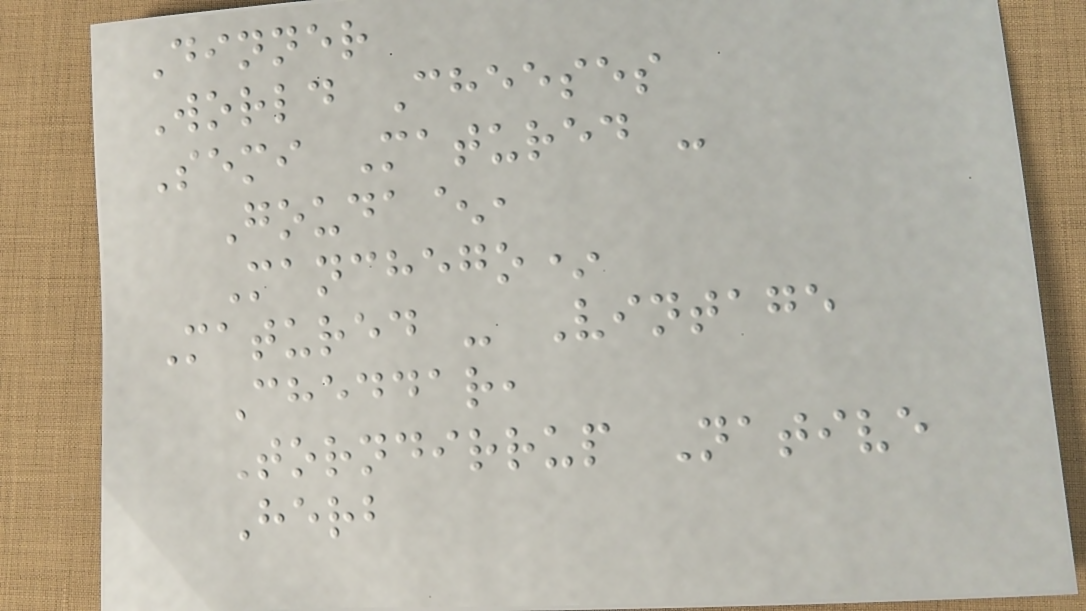Dinner
World Cheeses
Semi Matured -
Gouda^,
Manchego*
Matured - Vintage
Cheddar,
Torndirrup Native
Herb
